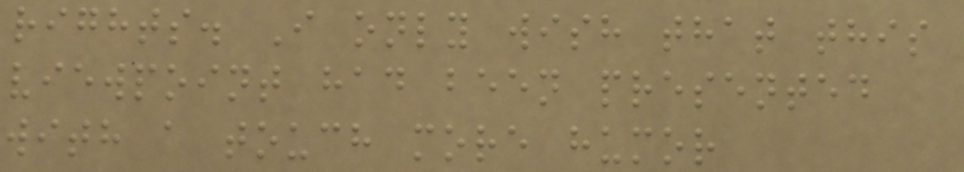rights. I only wish that this
viewpoint had been presented
with a touch more humor
